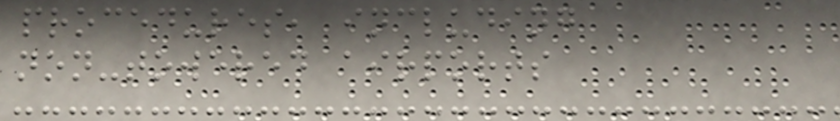procedures, including
non-towered airports
